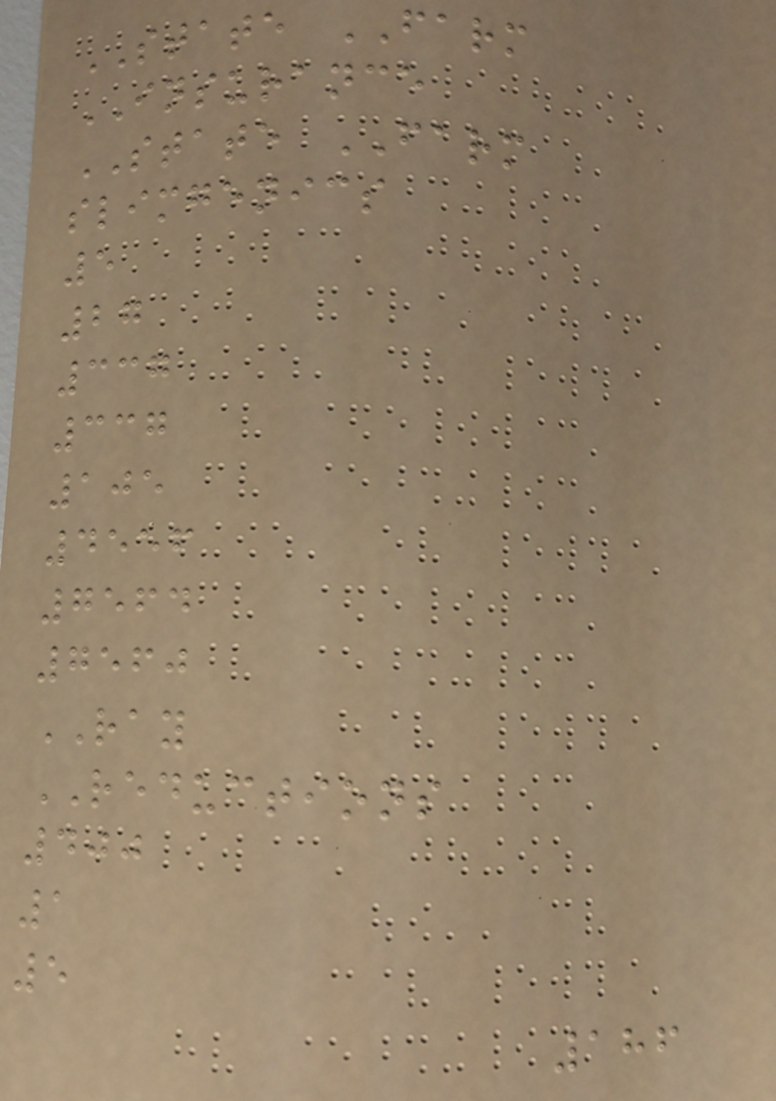STATE FARM
INSURANCE
STATE FARM
slimgenics
5
27
337
337
105
4556
7564
7560
RAY
REDUCTIONS
400
1
5
186
